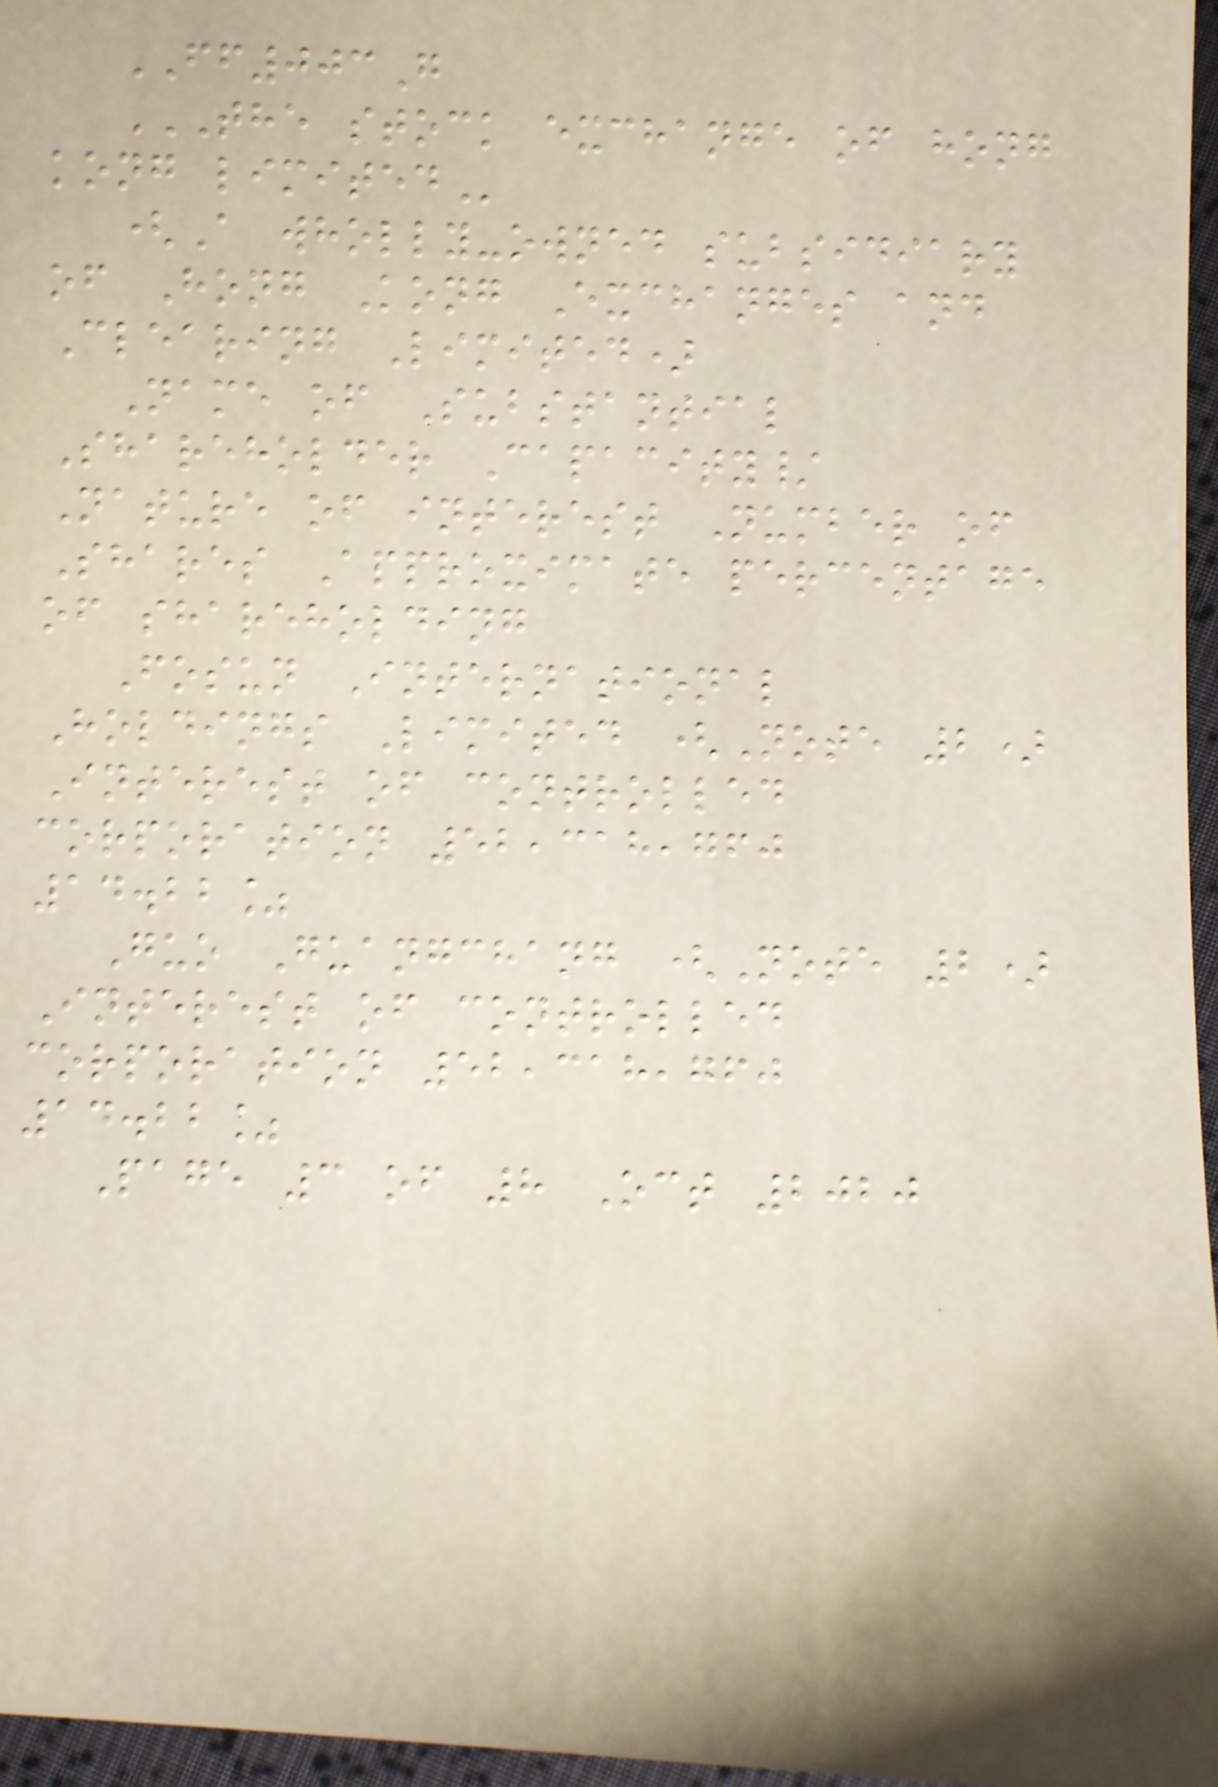FF003G
THE STOCK EXCHANGE OF HONG
KONG LIMITED
(A wholly-owned subsidiary
of Hong Kong Exchanges and
Clearing Limited)
Name of Substantial
Shareholder Capacity/
Nature of interest Number of
Shares Approximate percentage
of shareholding
Fosun International
Holdings Limited (Note 2)
Interest of controlled
corporation 52,318,760
14.22%
Guo Guangchang (Note 2)
Interest of controlled
corporation 52,318,760
14.22%
Page 3 of 8 Oct 2020
